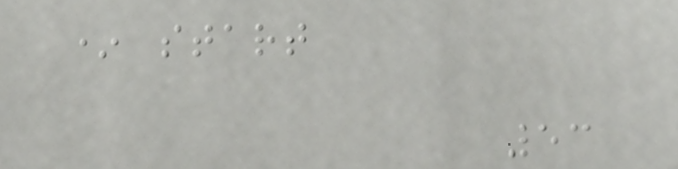* start
53
